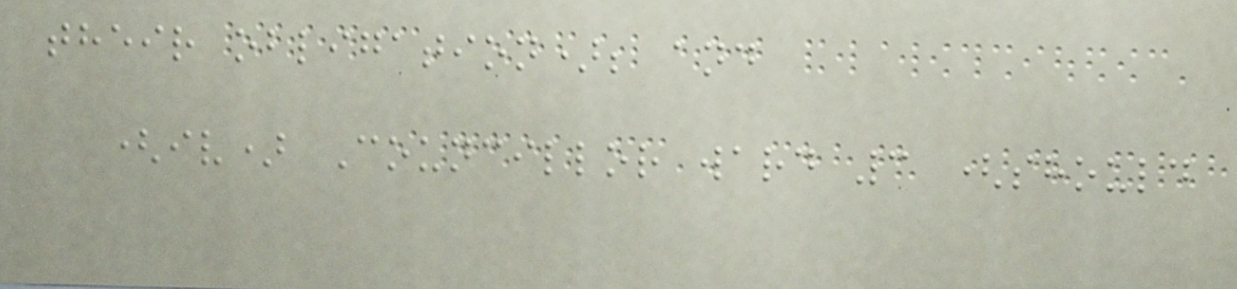their obligation); and
(iv) Councillor ward 3 (should
